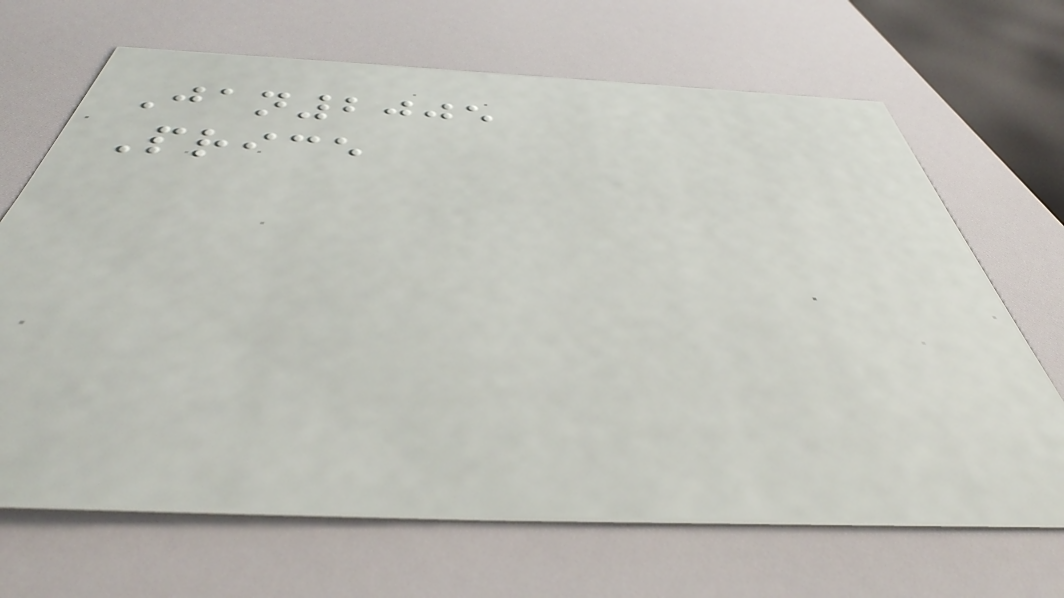Jan2005
Price
